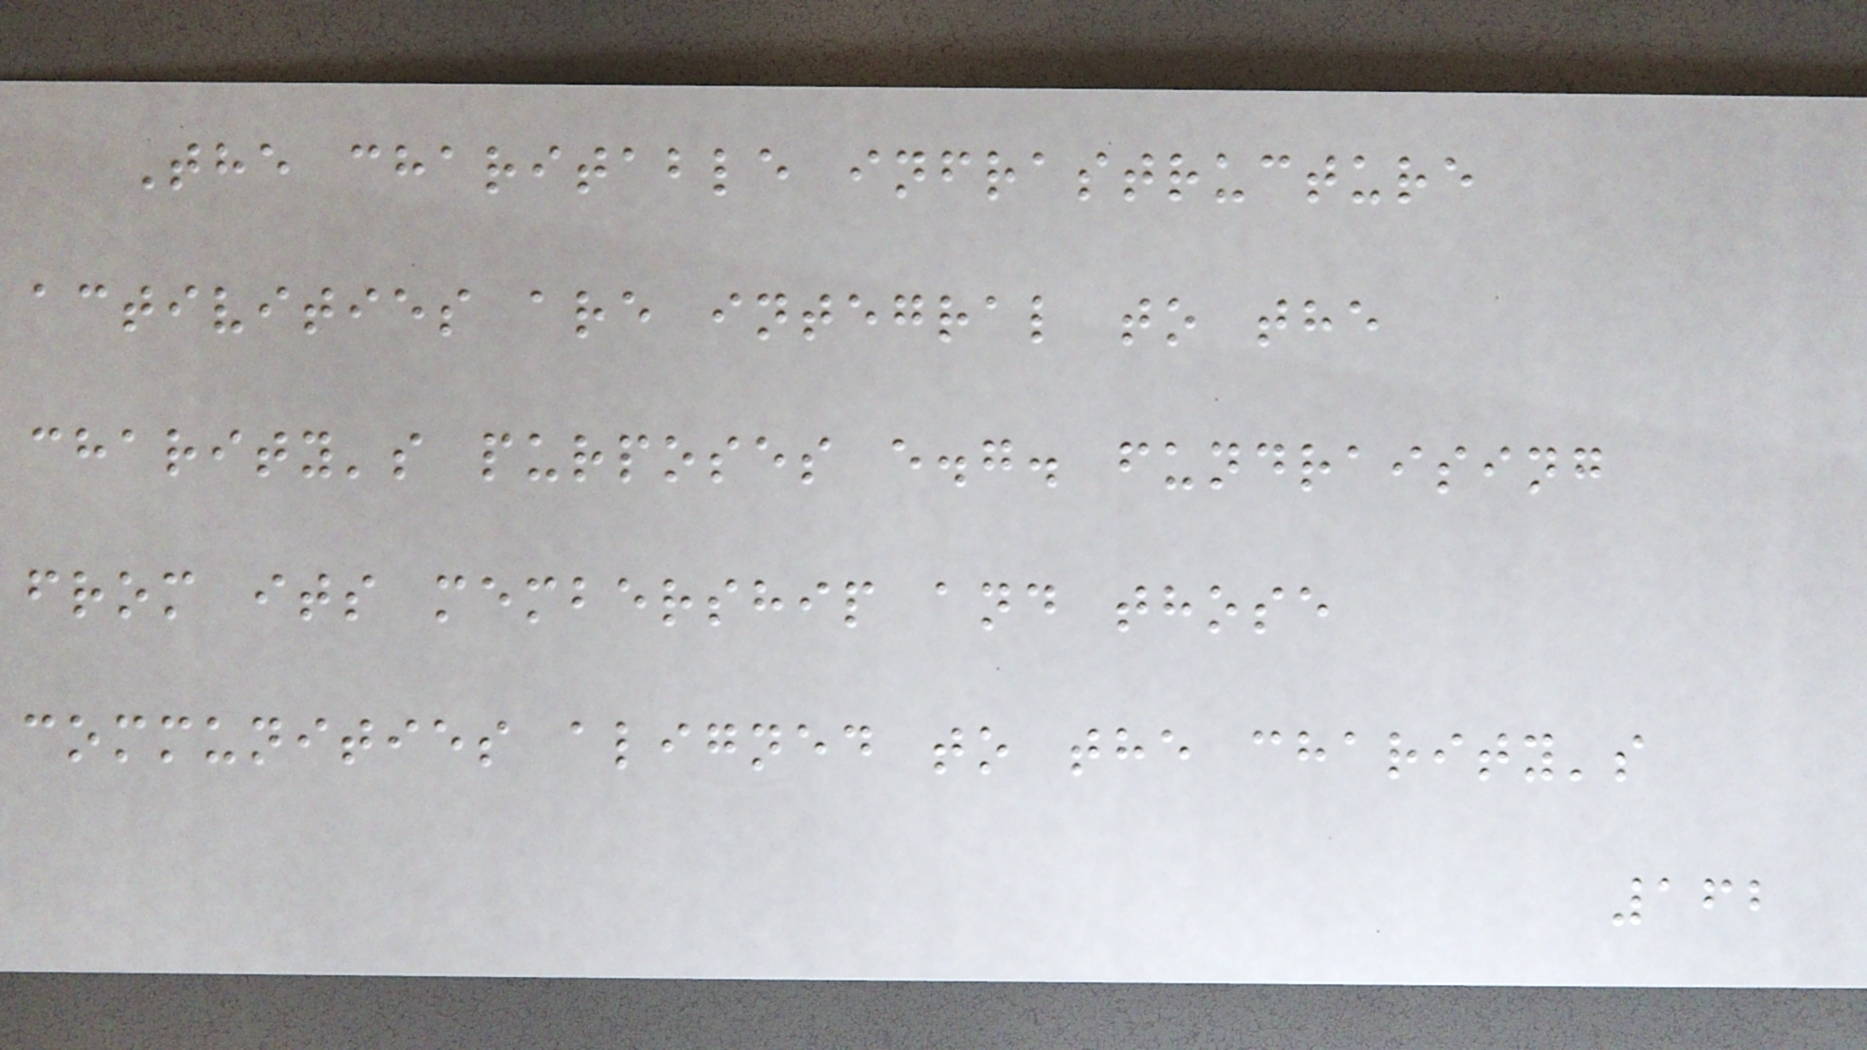The charitable infrastructure
activities are integral to the
charity's purposes e.g. fundraising
from its membership and those
communities aligned to the charity's
162
